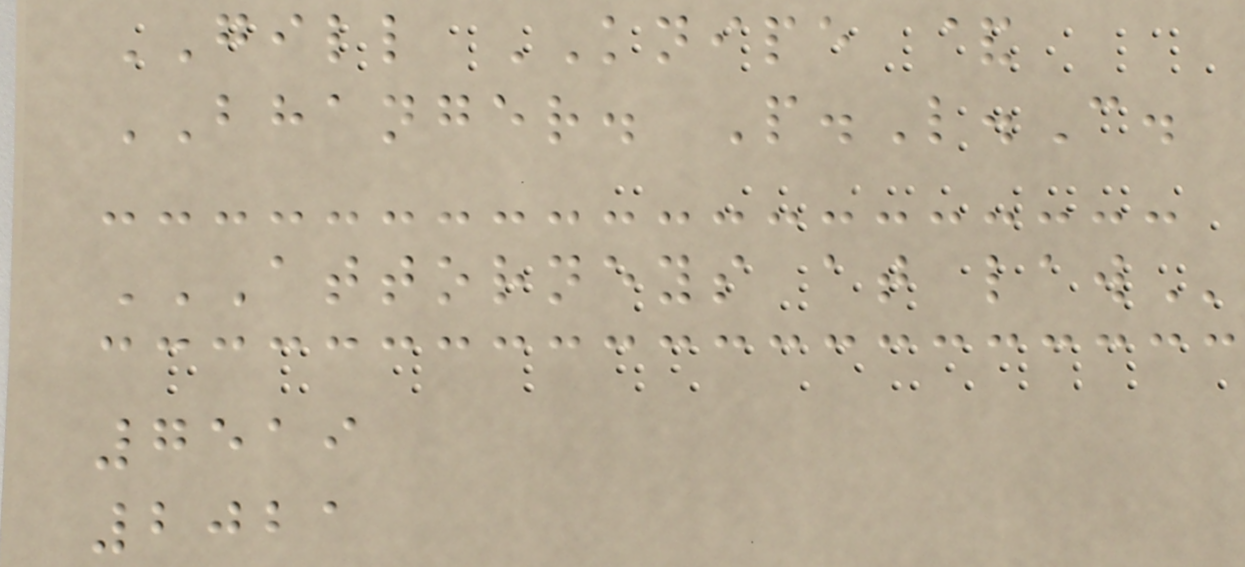GILL KNIPE &
BHANGER. P.L.C.
ATTORNEYS AT LAW
7519
2021
